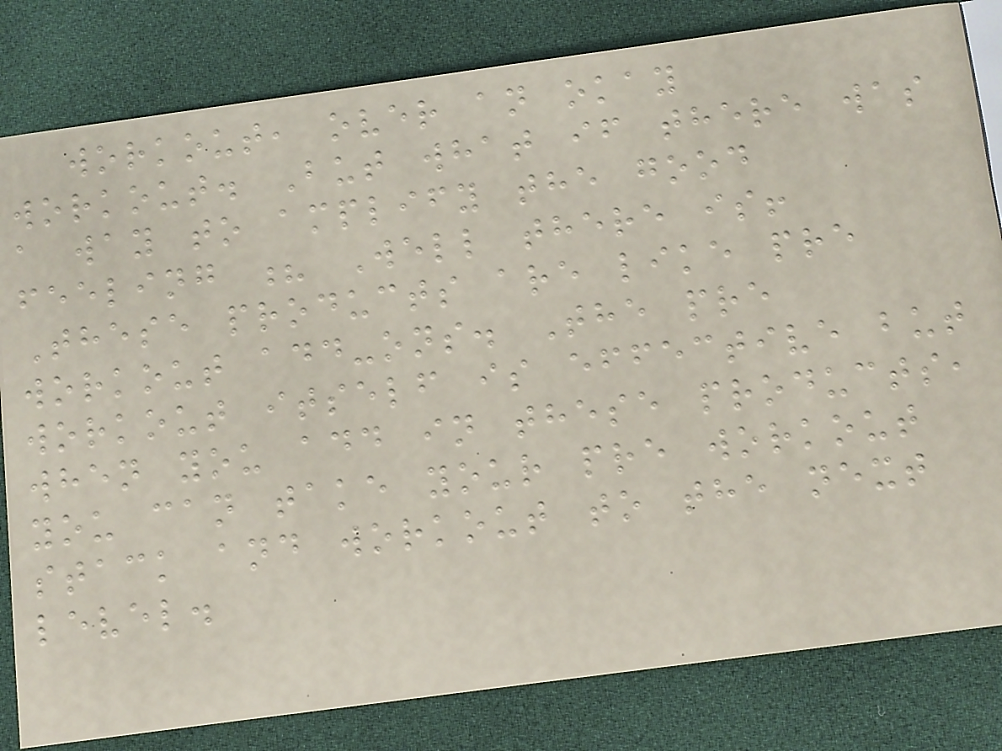workout, over an okay
workout. But what if there was
a way to amplify the good
feeling ? Well there is!
These products are like pre
workout add-ons. The pre
workout itself is effective but
when you add in these products,
you can take your pre workout
stack and workout to the next
level.
